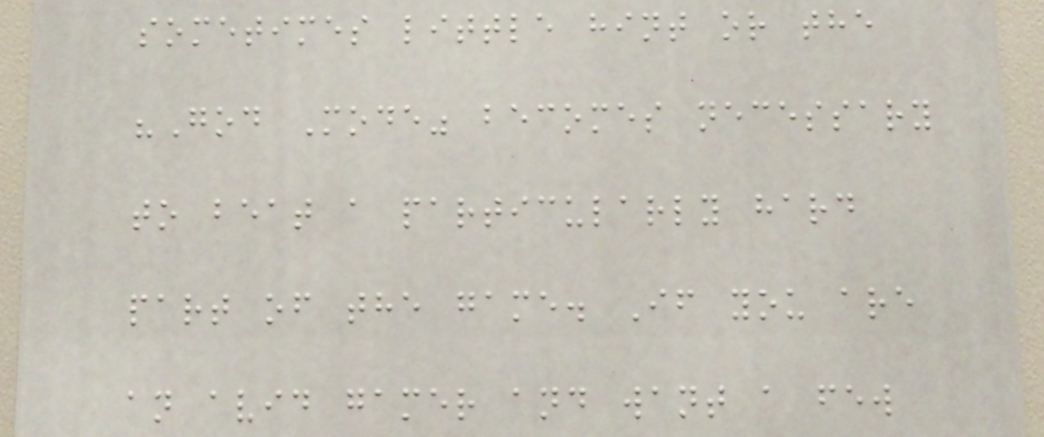sometimes little hint or the
"God Mode" becomes necessary
to beat a particularly hard
part of the game. If you are
an avid gamer and want a few
